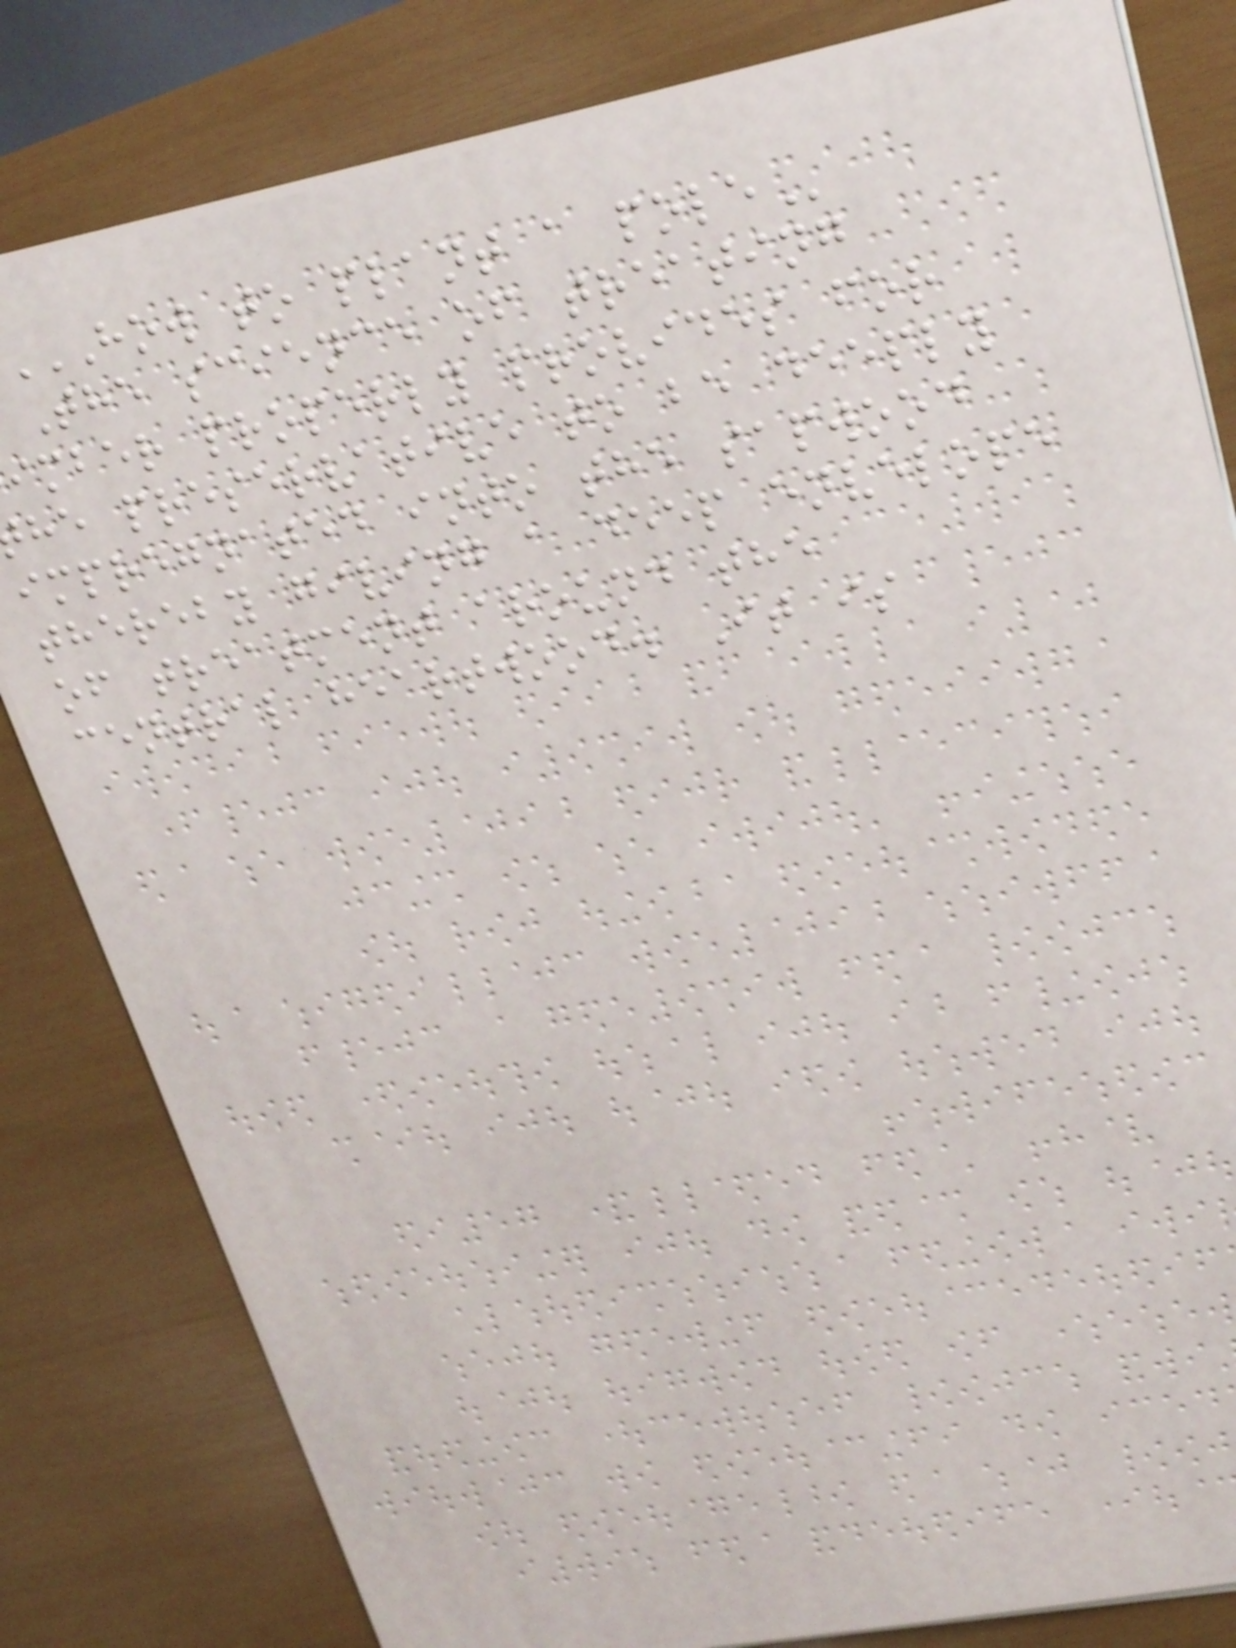HOW to plant a
The science of treating
imber properly provides for
he preservative to be deeply
impregnated into the sapwood
thereby giving a deep envelope
of treatment around the
central heartwood. It is
